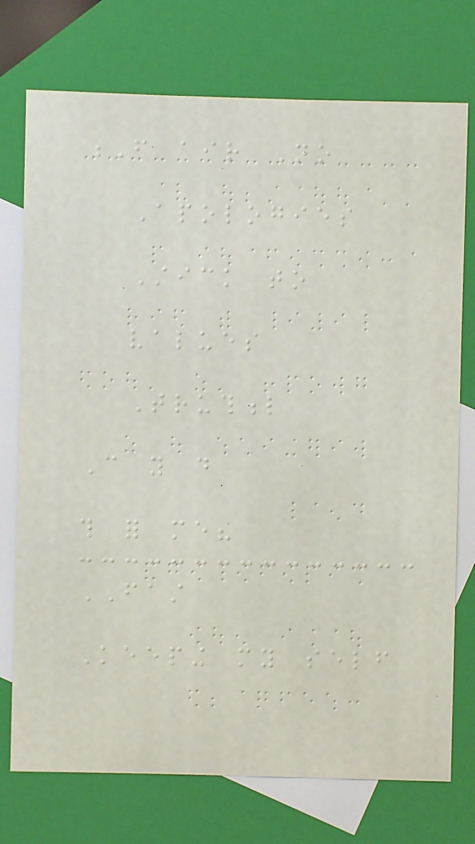F air No
Apologies
Stick to
values
Truthful
Can you do
this for me?
FAST
Keeping my self
